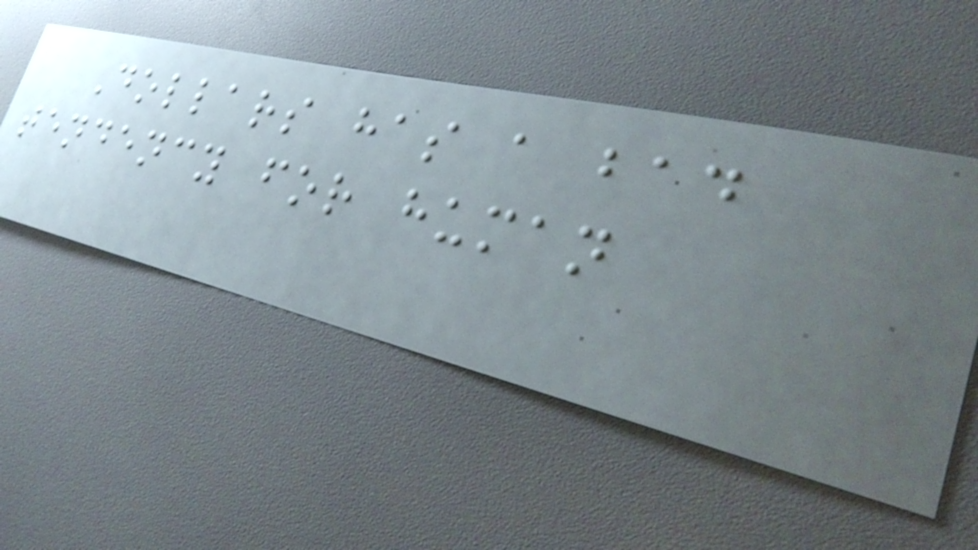Dollars has a bad
tendency for human
